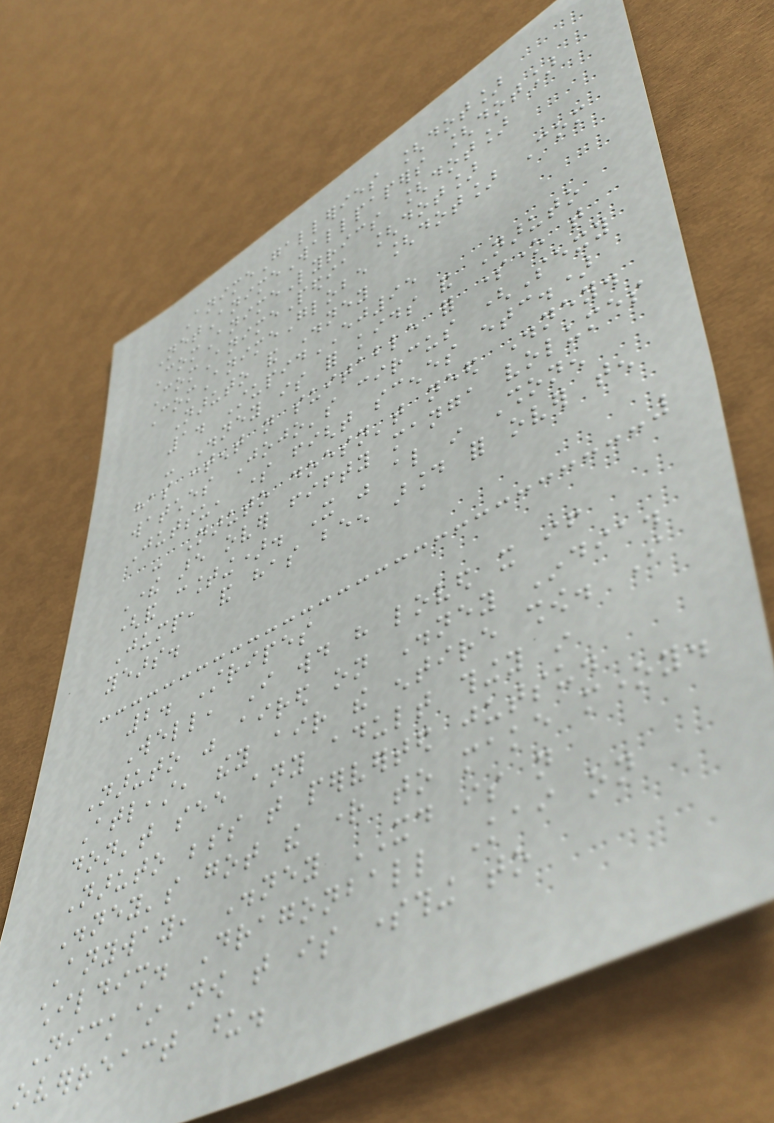AnimeGalleries [dot]
NetAnimeWallpapers [dot]
ComAnimeLyrics [dot]
ComAnimePedia [dot]
ComAnimeGlobe [dot] Com
Naruto and Disney
1. StupidEJ95
- Disney is for kids and Naruto
has content not suitable for someone that
watches Jojo's circus (Sexy
Jutsu, some fight scenes etc.)
- Naruto doesn't need Disney.
There are over fifty manga volumes
(and counting). It was also in Shonen
Jump, and has been around for over ten
years.
2. Stripes
Well, I would have loved it if
Naruto was aired on Disney India.
Atleast, they air the entire show. I
don't see any adult thingy in
Naruto besides that perverted jutsu.
Disney's got the right to make money.
Anyway, Disney XD is not
childish. Dragonball Kai on
Nick~ now that is something to
overreact upon.
